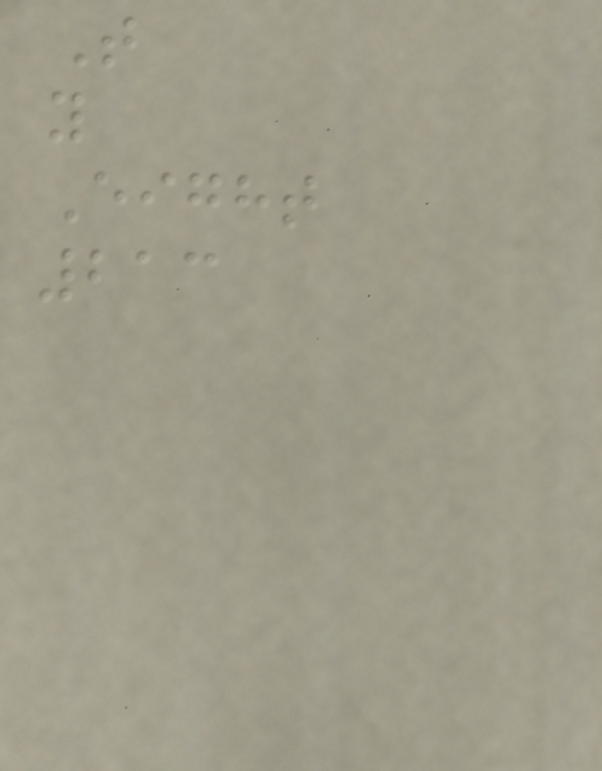T
y
Eight
213
